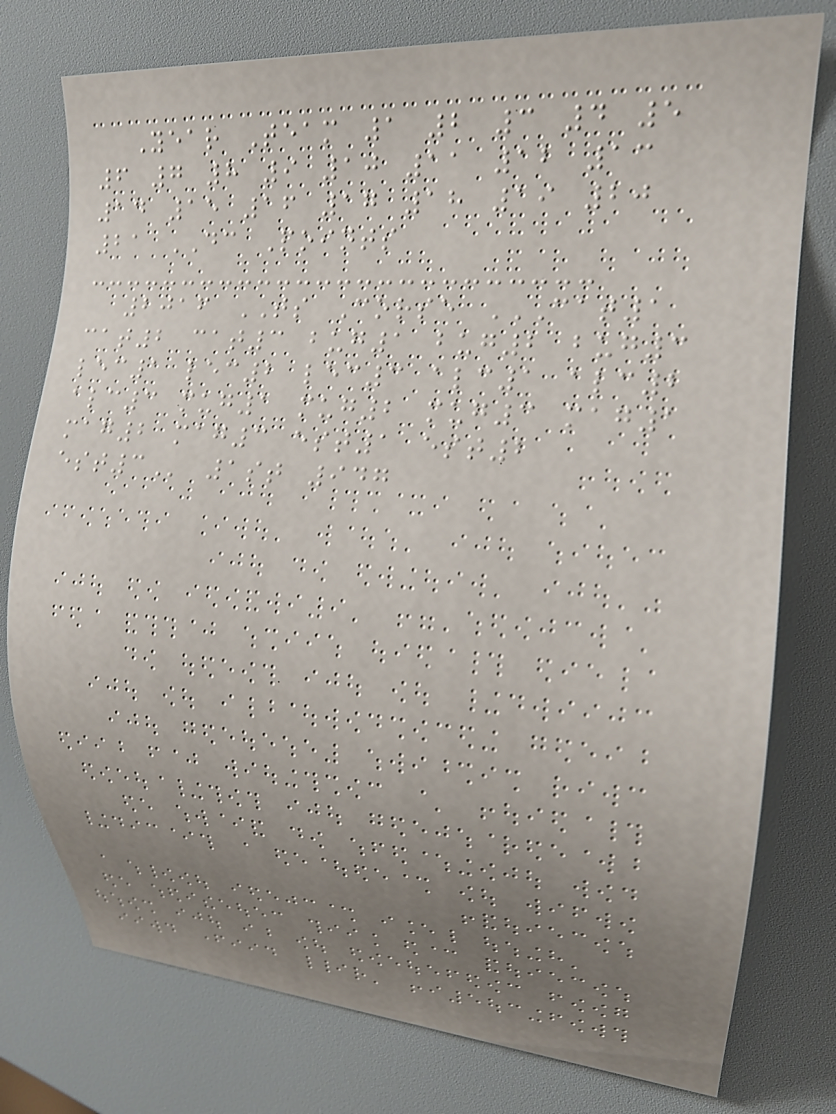Year Team 1 2 3 4 5
6 7 8 9 10 11 12 13
14 15 16 17 18 19 20
21 DC Points
2016 TS Corse CAT1
CAT2 CAT3 BUG1 BUG2 BUG3
LEC1 LEC2 LEC3 ALC1 ALC2
ALC3 MUG1 MUG2 MUG3 MAG1
MAG2 MAG3 EST1 EST2
EST3 1st 947
